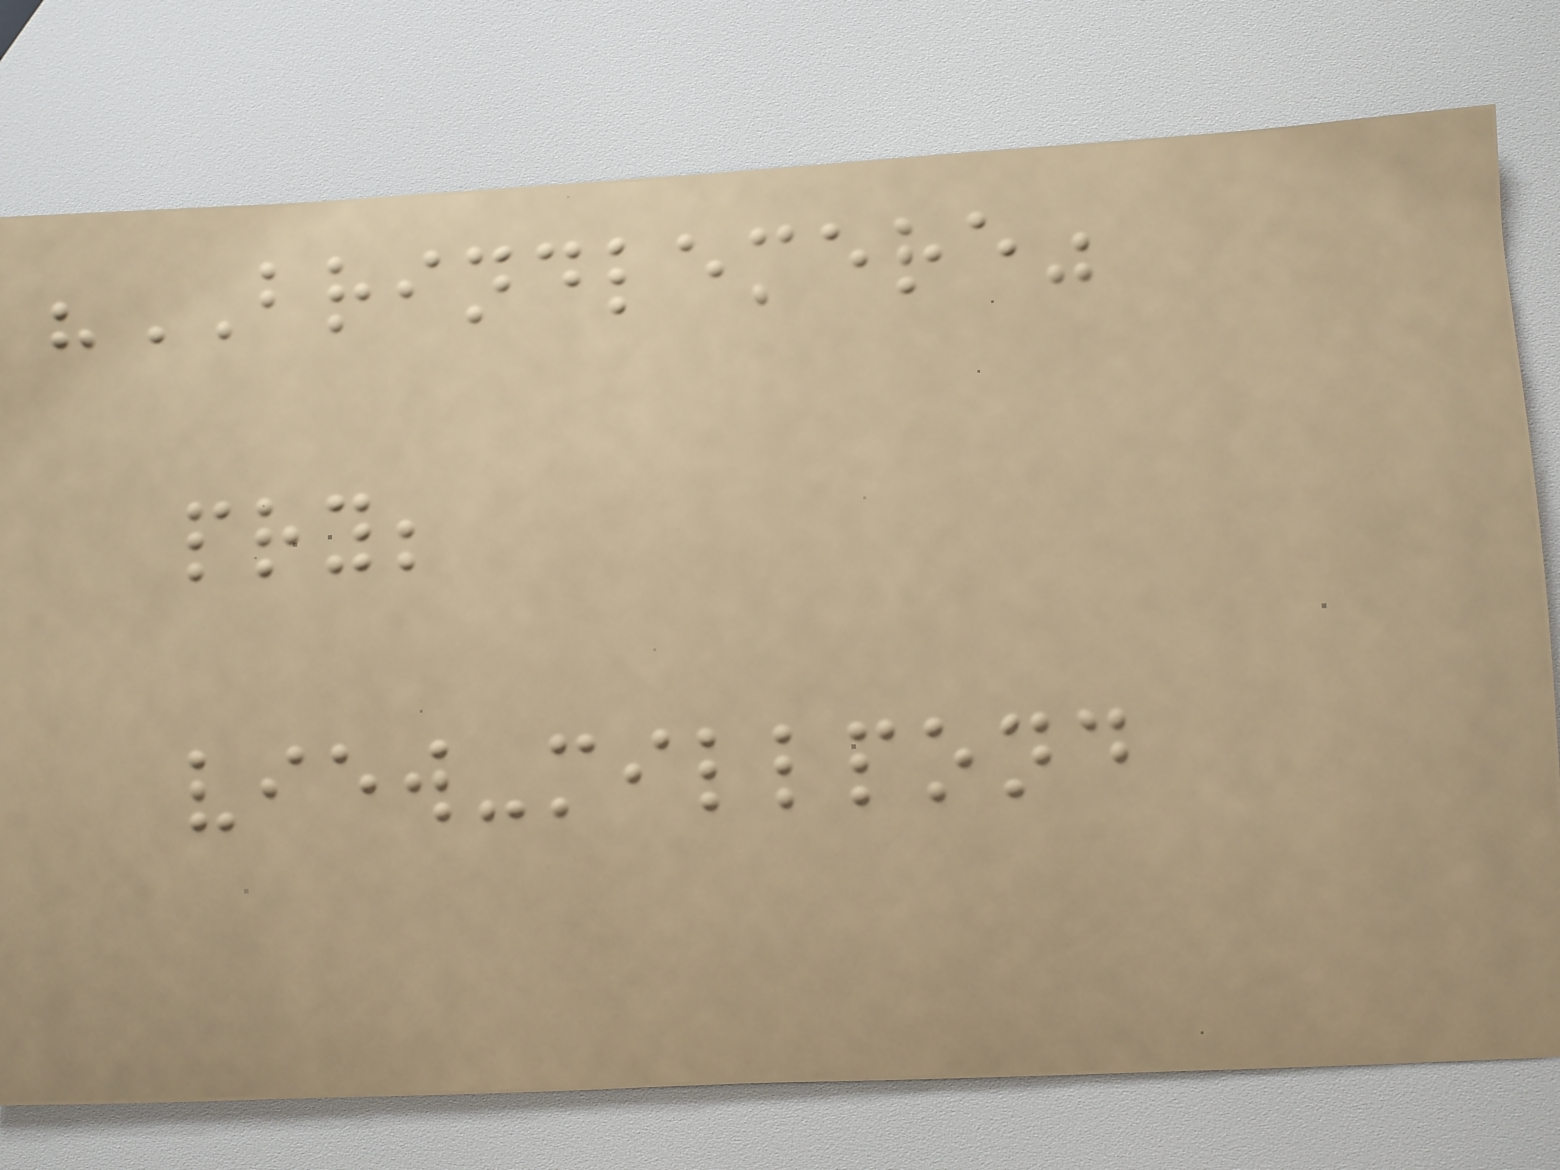"BRINDLEMERE"
pry;
view-millpond
